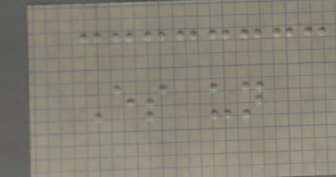Es un
